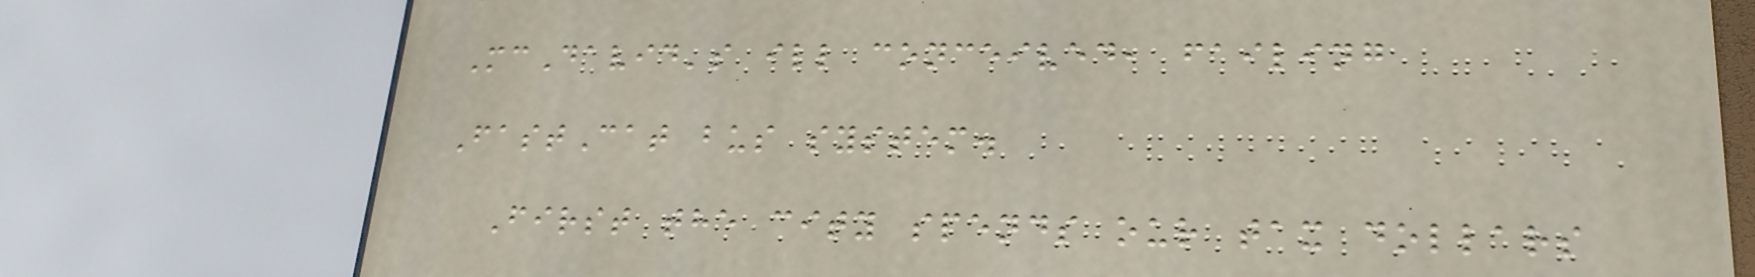McDavid's ill conceived, failing
FastCat bus system.
First the city spends our tax dollars
